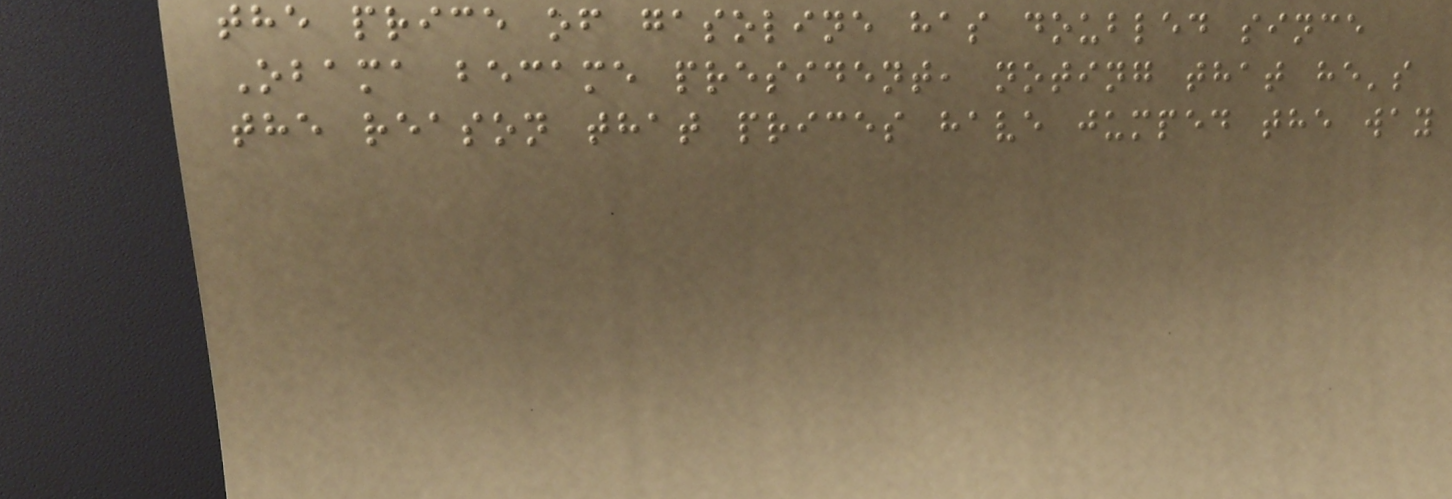the price of gasoline has doubled since
Obama became president, noting that he's
the reason that prices have jumped the way
